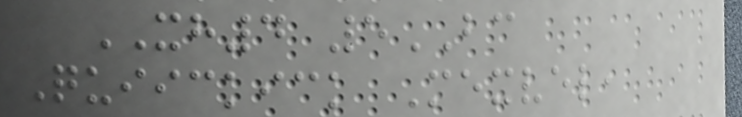XH4 5BC
Quiickick Mexvel,
